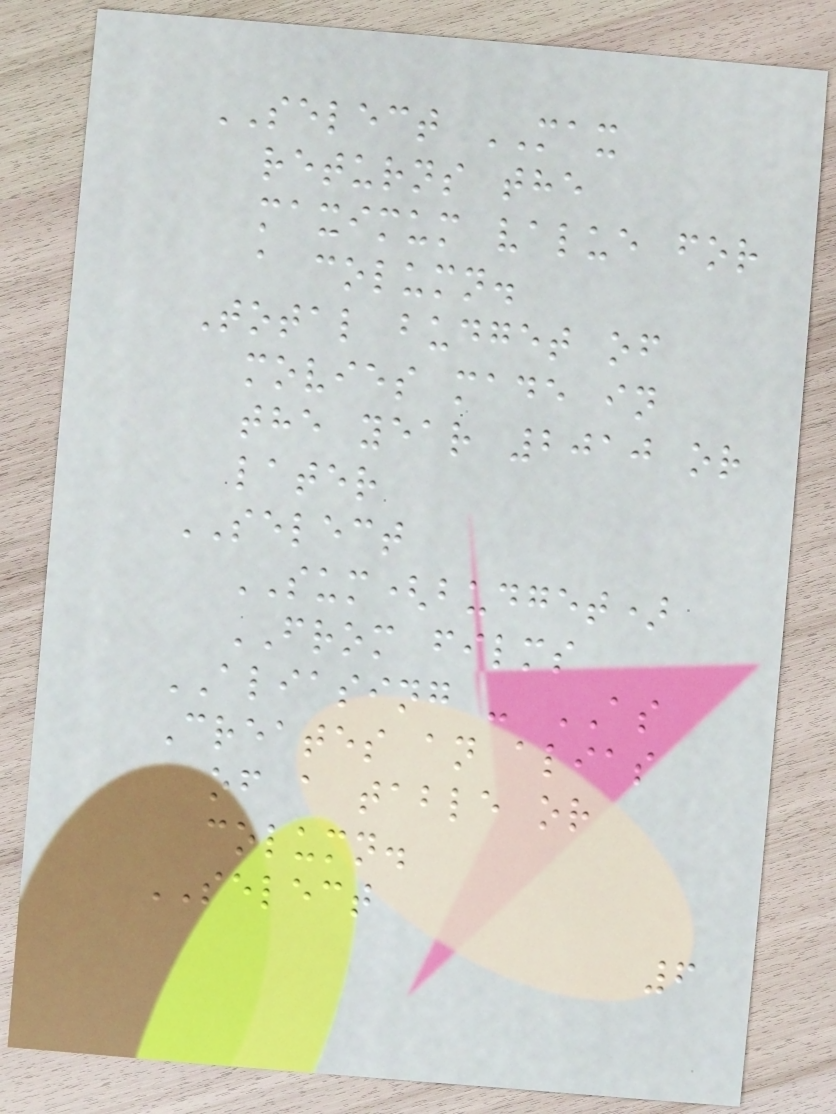SELECT MAX
returns the
maximum value for
a column.
Total budget of
movies made in
the year 2010 or
later
SELECT
SUM(budget)
FROM films
ALIASING - AS
Creates an alias
of a table or
column.
SELECT
6
